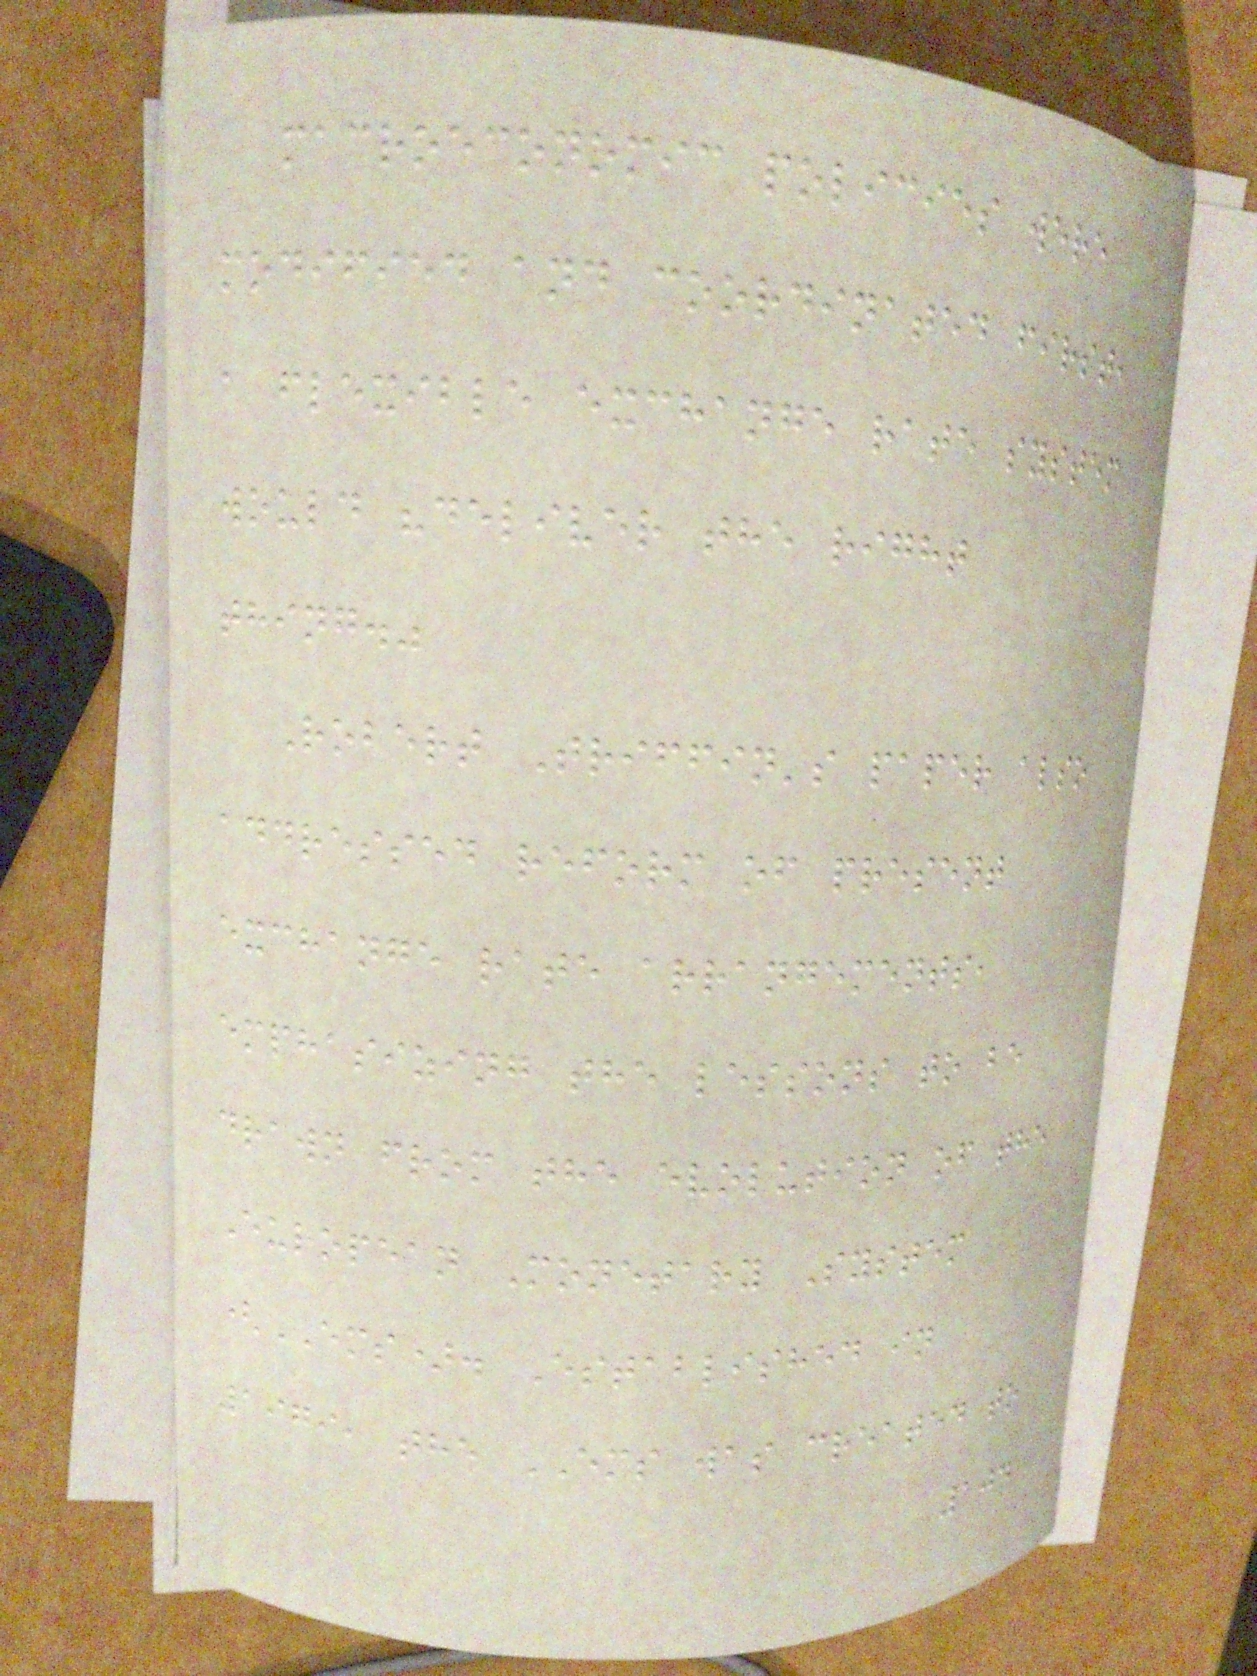macroeconomic policies were
modified and coordinated first,
a flexible exchange rate system
would "deliver the right
thing."
Robert Triffin's paper also
addressed reform of present
exchange rate arrangements,
emphasizing the lessons to be
drawn from the evolution of the
European Monetary System
(EMS). Established in
1979, the EMS was created to
104
